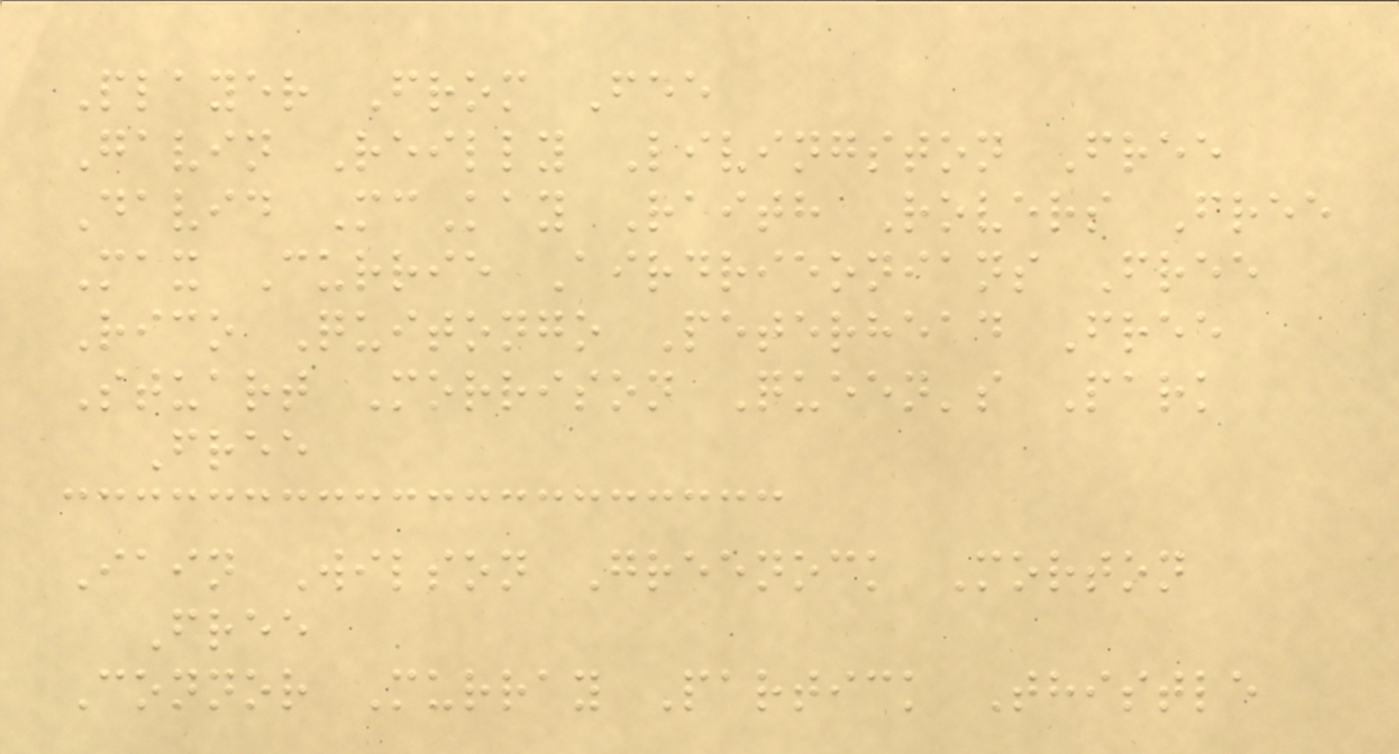Player From Fee
Gavin Reilly Livingston Free
David McKay Raith Rovers Free
Max Currie Airdrieonians Free
Rico Quitongo Peterhead Free
Stuart Morrison Queen's Park
Free
Iain Wilson Greenock Morton
Free
Connor Murray Partick Thistle
